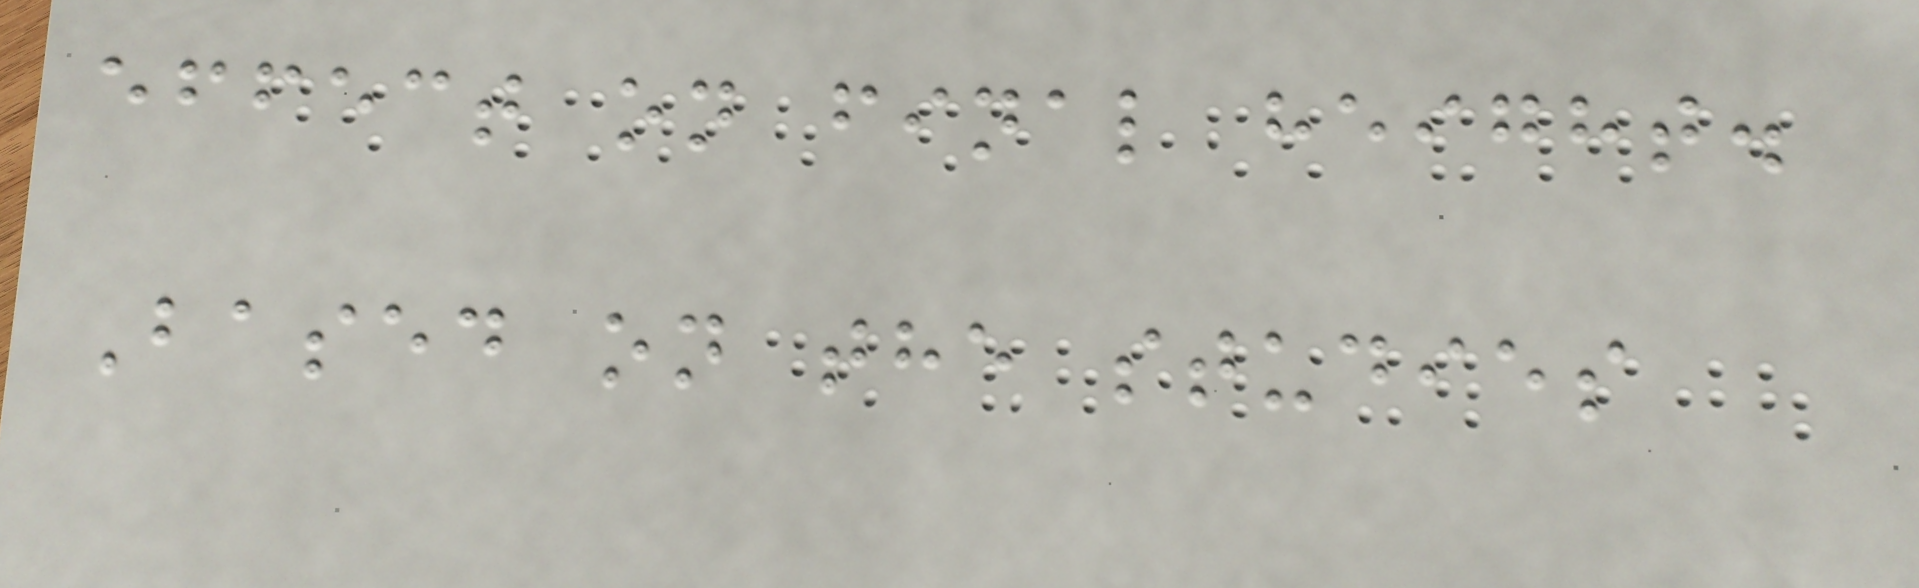effect on final height.
Based on the studies
